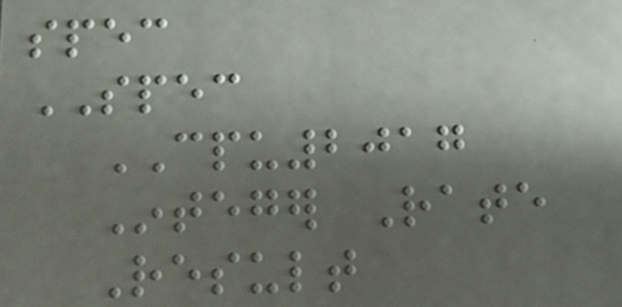spec
SPEC
CPU2017
Integer Rate
Result
